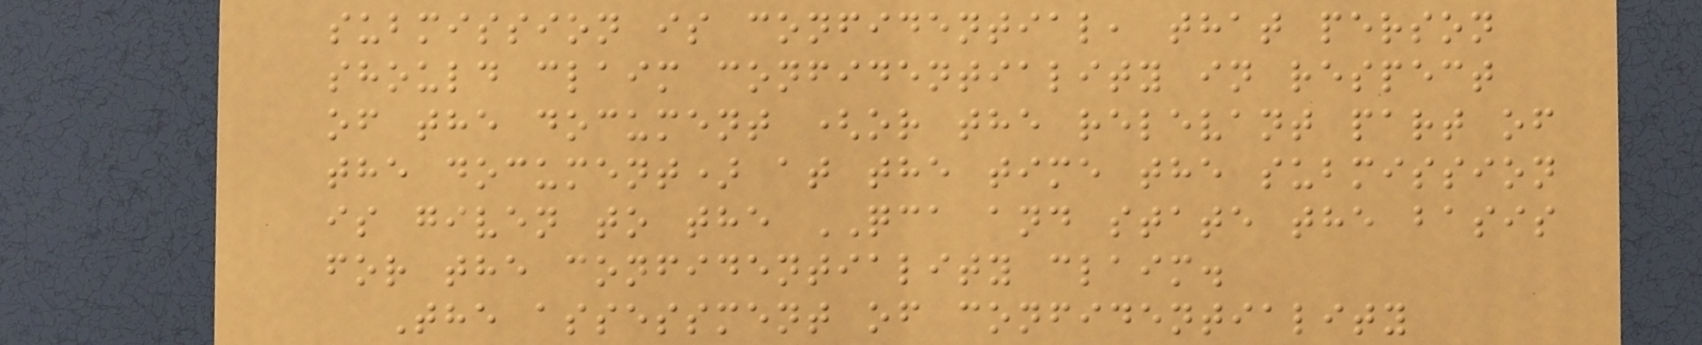submission is confidential, that person
should claim confidentiality in respect
of the document (or the relevant part of
the document) at the time the submission
is given to the QCA and state the basis
for the confidentiality claim.
The assessment of confidentiality
